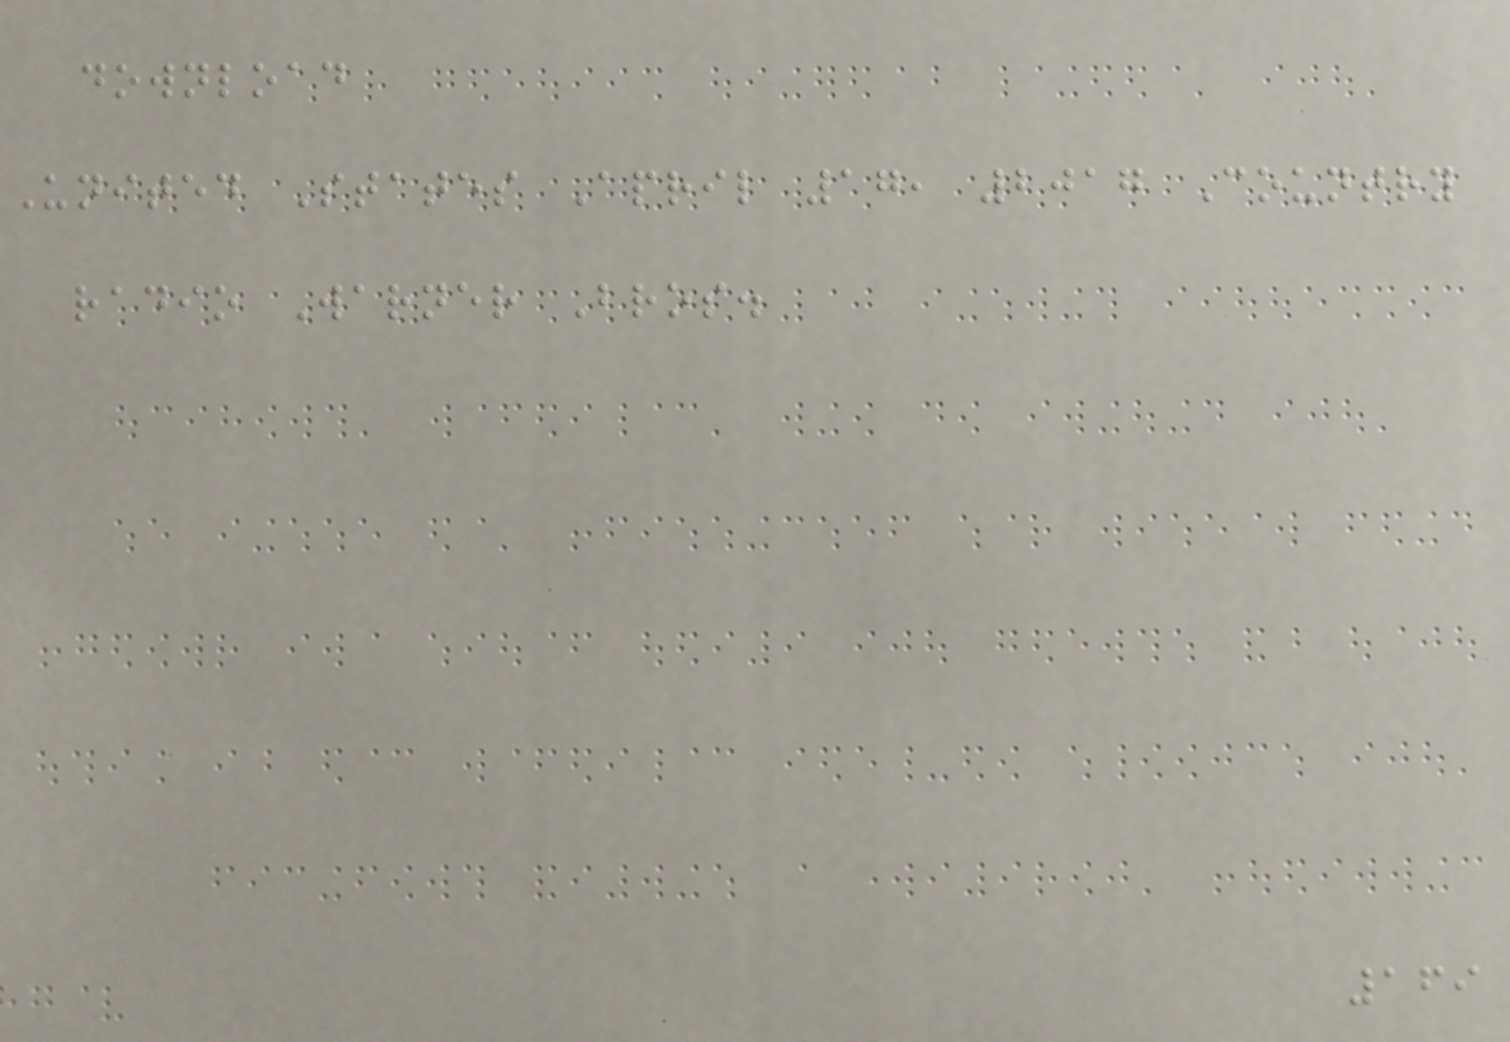download
United States April 17, 2017 Country
radio Warner Bros.
169
